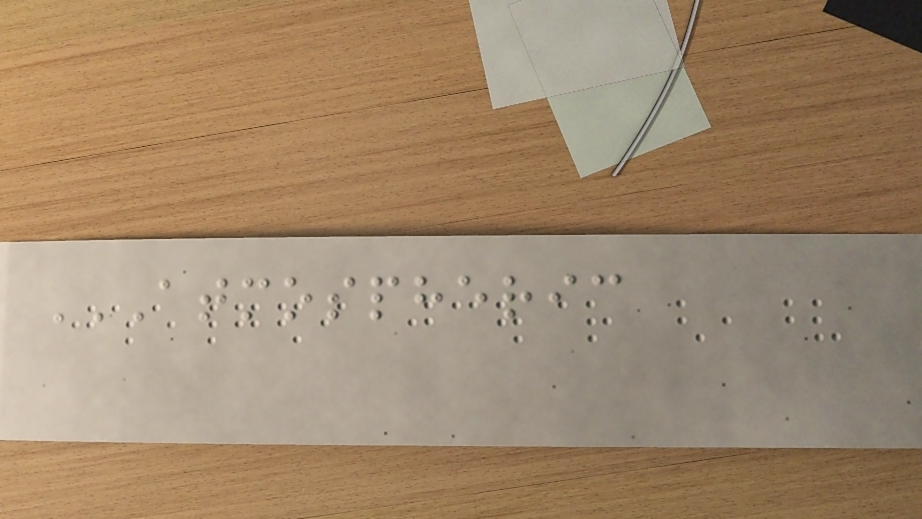ATMOSPHERIC
